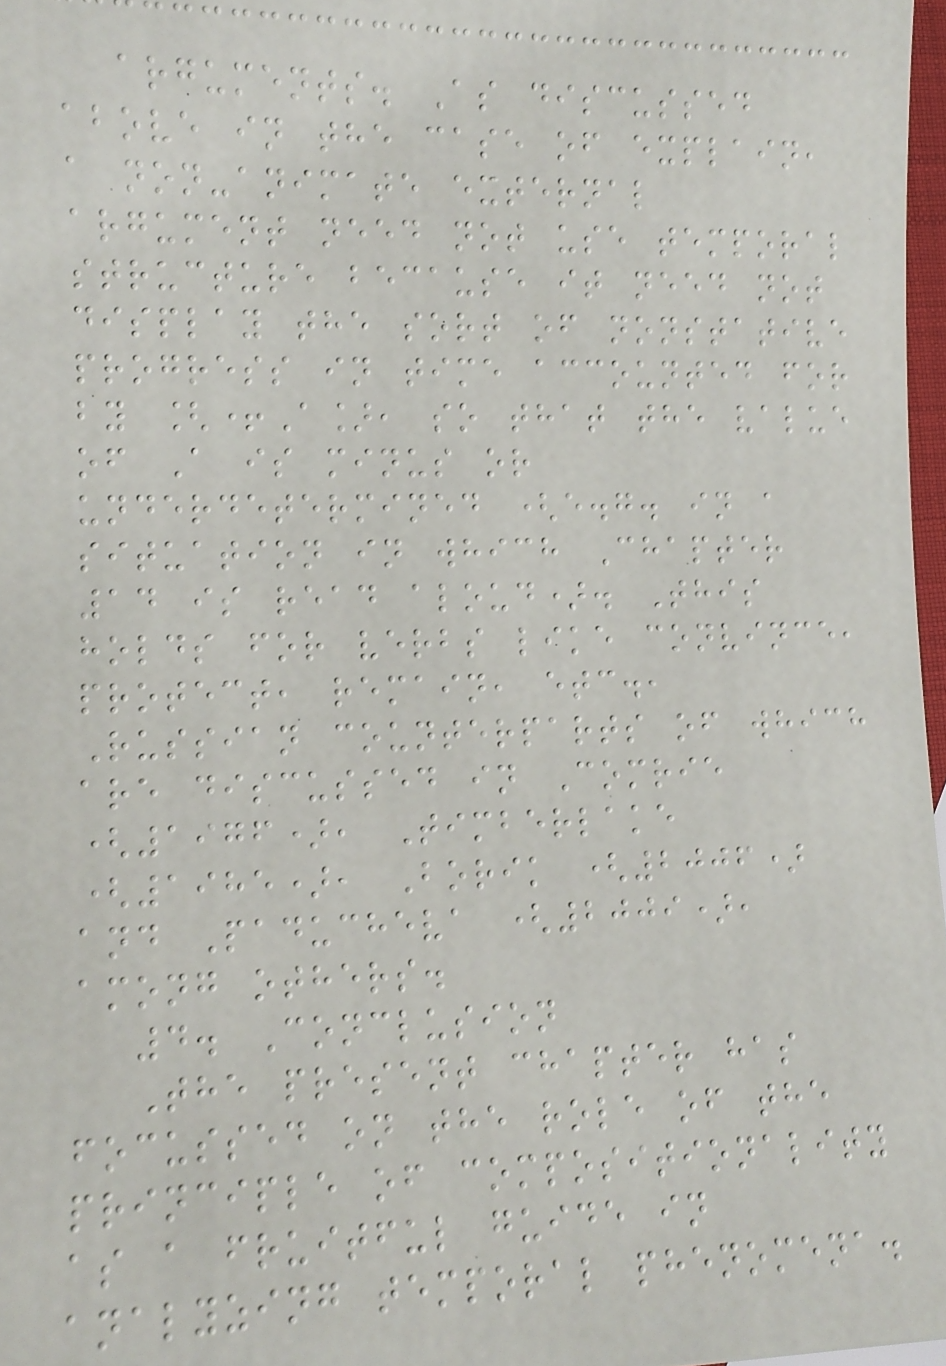arguments. As discussed
above in the case of explain,
a non-animate external
argument need not use temporal
structure because it need not
display the sort of nonstative
progress in time accounted for
by [+A], so that the value
of A is minus or
underdetermined (e.g. in a
situation in which Chapter
14 is read aloud). This
holds for verbs like convince,
protect, remain, etc.,
Russian counterparts of which
are discussed in Comrie
(1976), Timberlake
(1985), Borik (2006)
and Paducheva (2009),
among others.
4. Conclusion
The present chapter has
focussed on the role of the
principle of compositionality
as a fruitful guide in
analyzing temporal phenomena.
